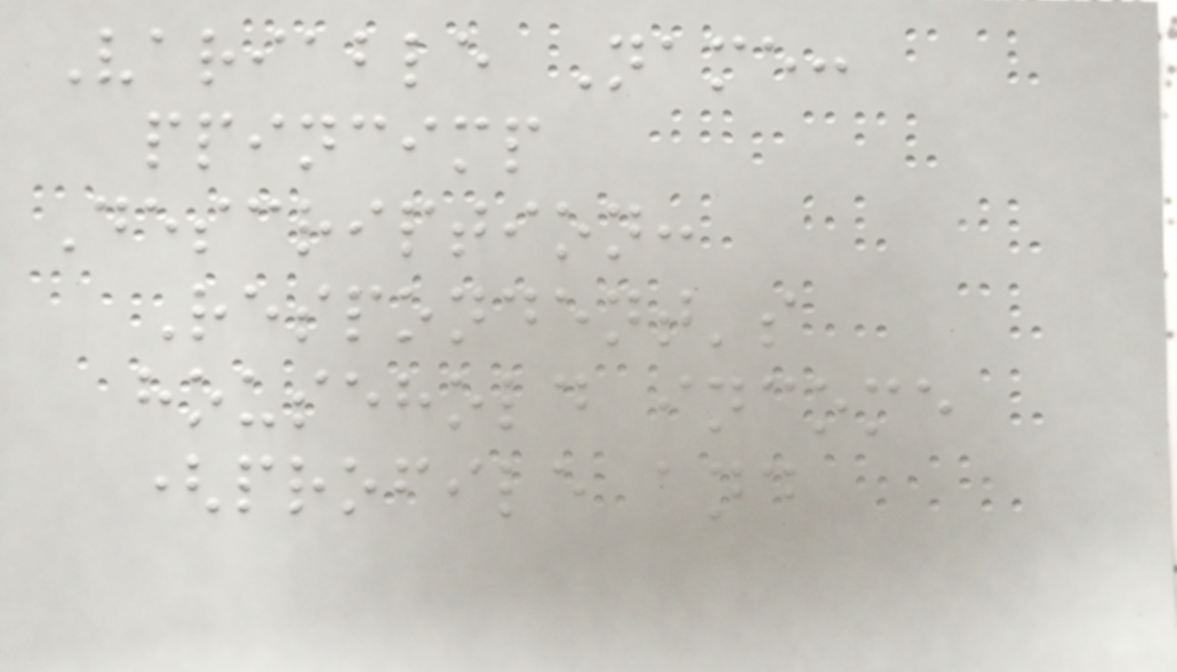Variable Name:
ppincimp
Description:
Respondent's
household income
(profile and
